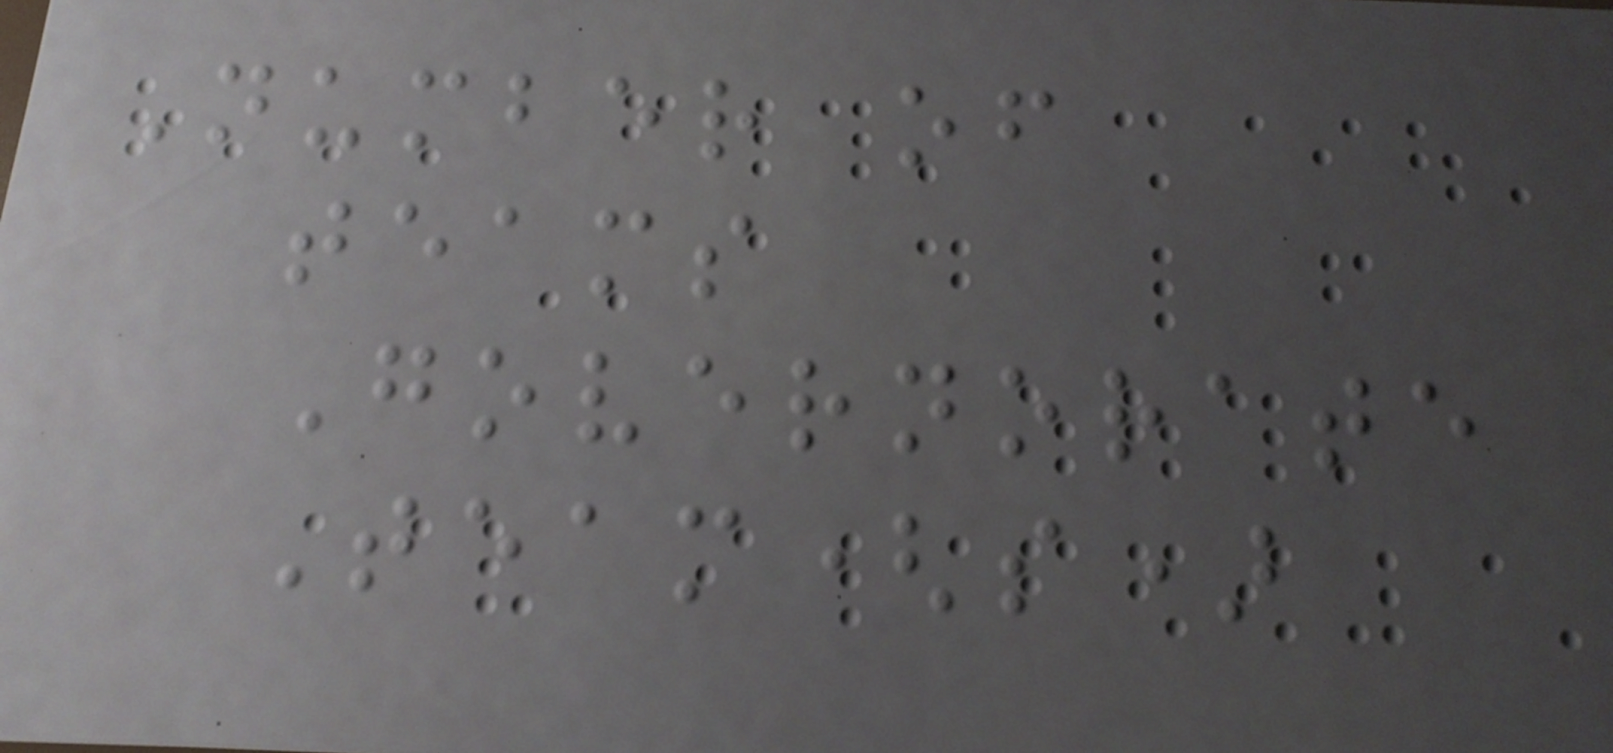Number of
teams
Governorate
Team(s)
